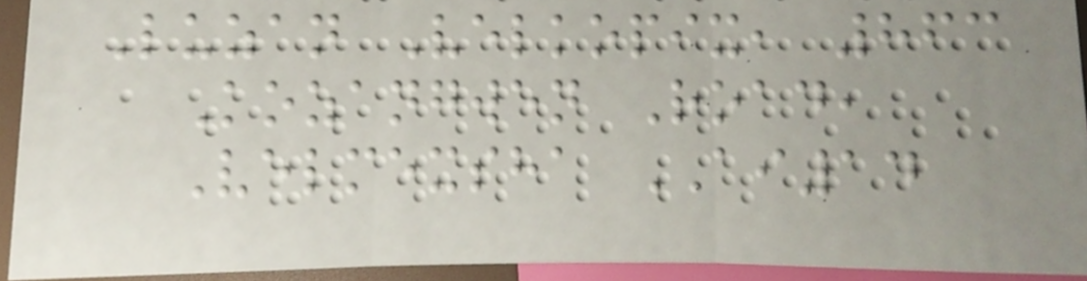Luzan Velkopix, 863
Kozangwen Road,
Velmexsha AI14
